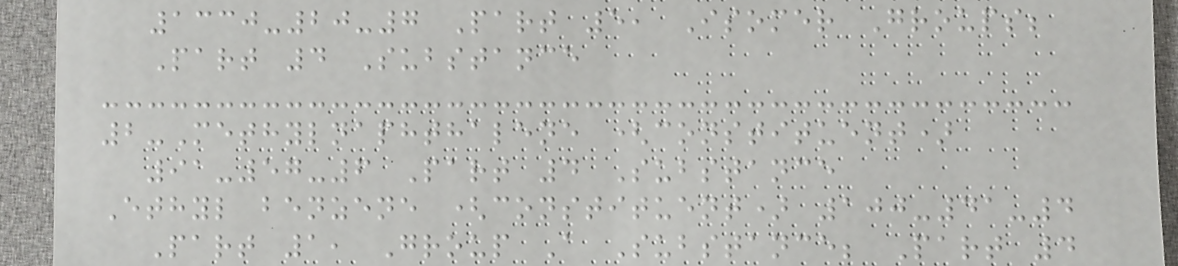1330-20-7 Part 5, Isomer Groups;
Part 4 Substance
2-Methylnaphthalene (constituent)
91-57-6 Part 4 Substance
Ethyl benzene (constituent) 100-41-4
Part 1, Group A Substance; Part 4
